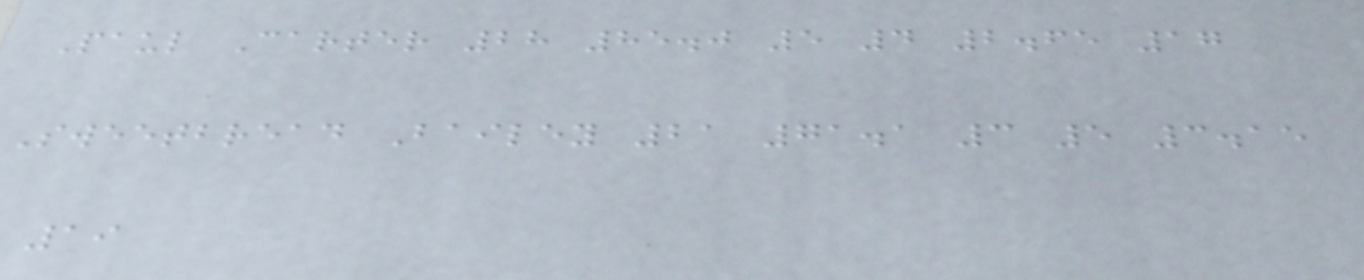Paul Carter 28 85.0 5 4 2.65 17
Sweetbread Bailey 21 71.1 3 5 3.15
19
